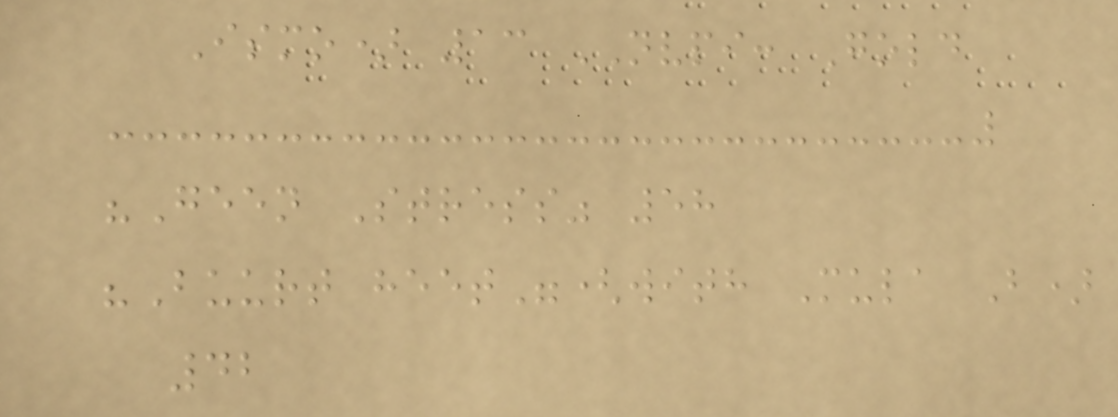Ismo) 13 NVPI: Gold
"Geen Stress" 58
"Buurt heet"(with Mula B)
42
